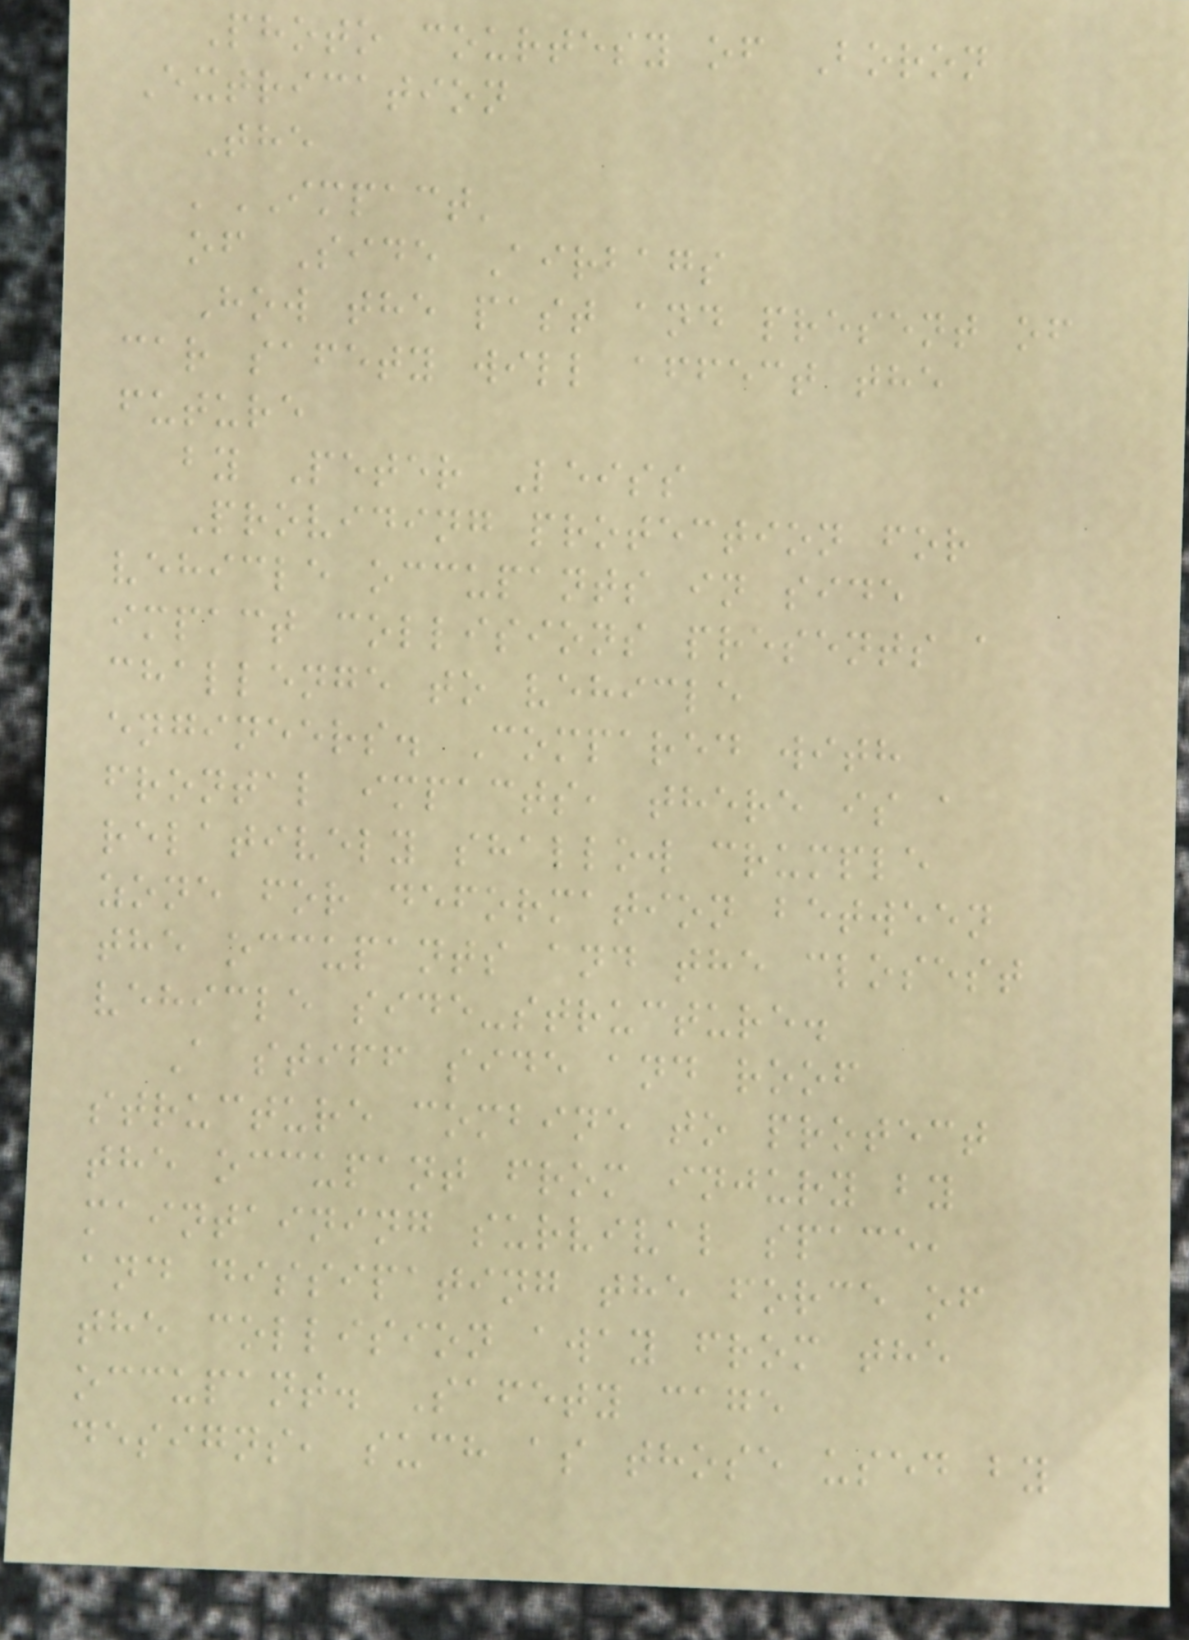Photo courtesy of Boron
Extrication
The
'IMPACT'
of Side Airbags
How the past and present of
car safety will affect the
future
by Peter Leiss
Providing protection for
vehicle occupants in side
impact collisions presents a
challenge to vehicle
engineers. Compared with
frontal impacts, there is a
relatively shallow crumple
zone for deformation between
the occupants and the closest
vehicle side-structure.
A stiff side and roof
structure combine to protect
the occupant from injury by
maintaining survival space,
and dissipating the force of
the collision away from the
occupant. Safety cage
designs, such as those used by
